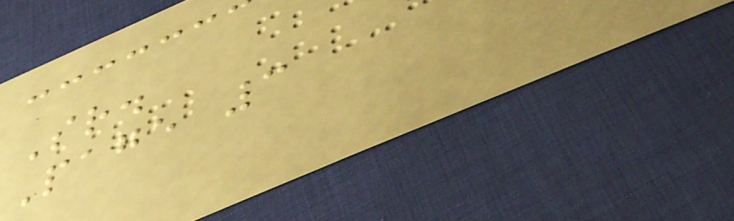Sr.
Page 3
